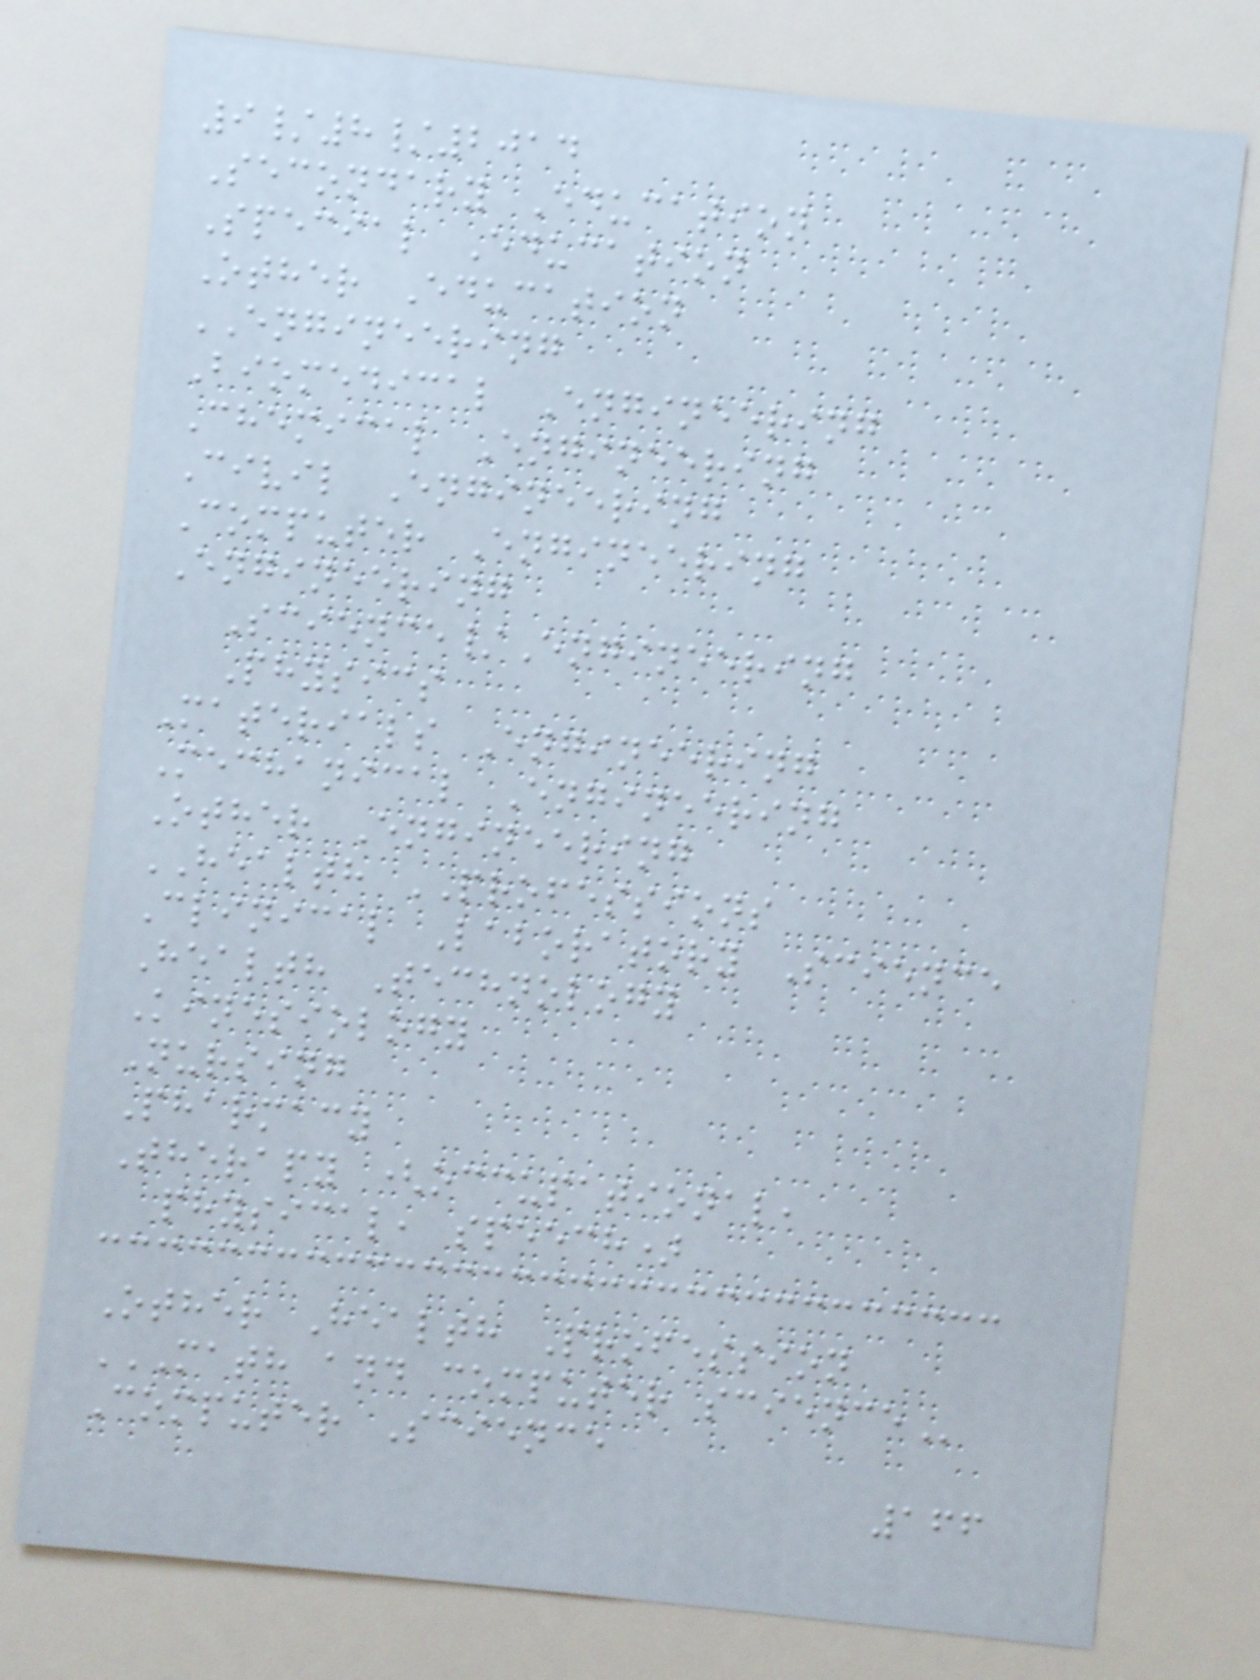9/8/2014
Secondary Education
Special Education
Other Education
ENGINEERING
Biomedical Engineering
Chemical Engineering
Civil Engineering
Computer Engineering
Engineering
Science/Engineering
Physics
Materials Engineering
Mechanical Engineering
Other Engineering
HEALTH PROFESSIONS
Clinical Laboratory Science
Health Technology
Kinesiology
Nursing
Pharmacy
Therapy (occupational,
physical, speech)
Other Health Profession
MATH AND COMPUTER SCIENCE
Computer Science
166
